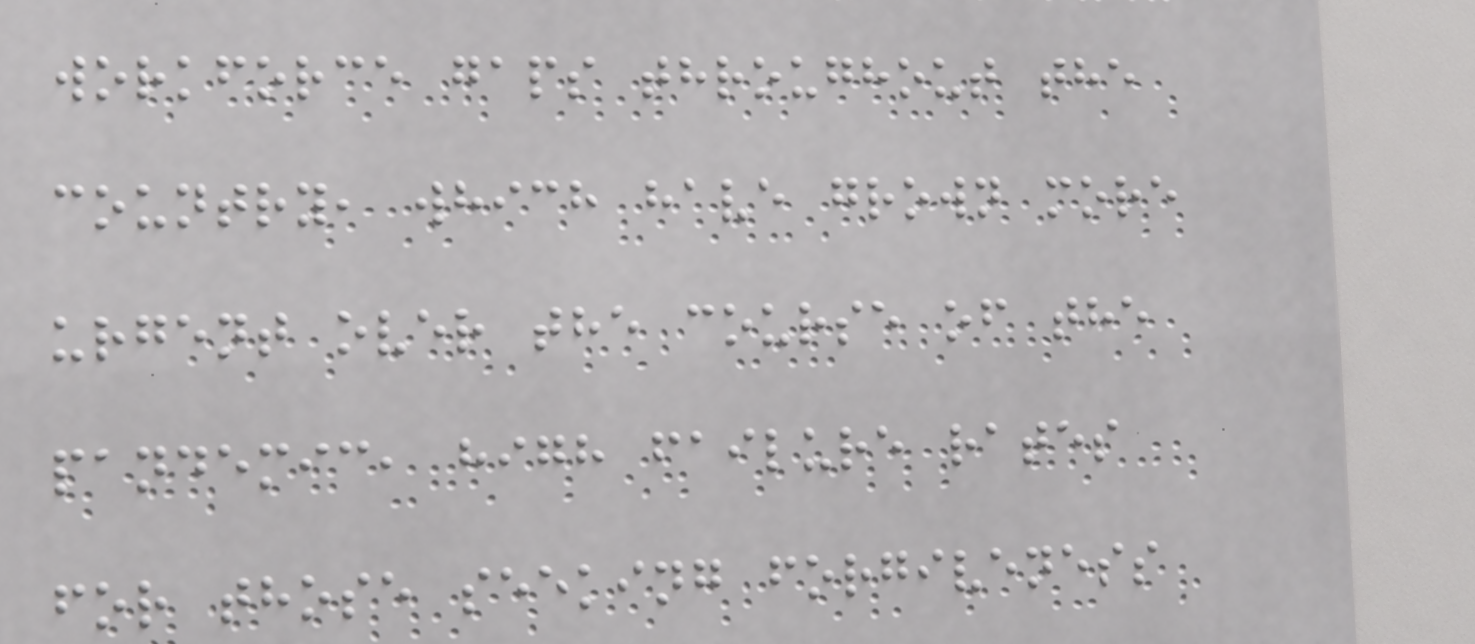workforce gaps throughout the
country, which have grown more
urgent over the course of the
pandemic, high failure rates
for those seeking forgiveness
